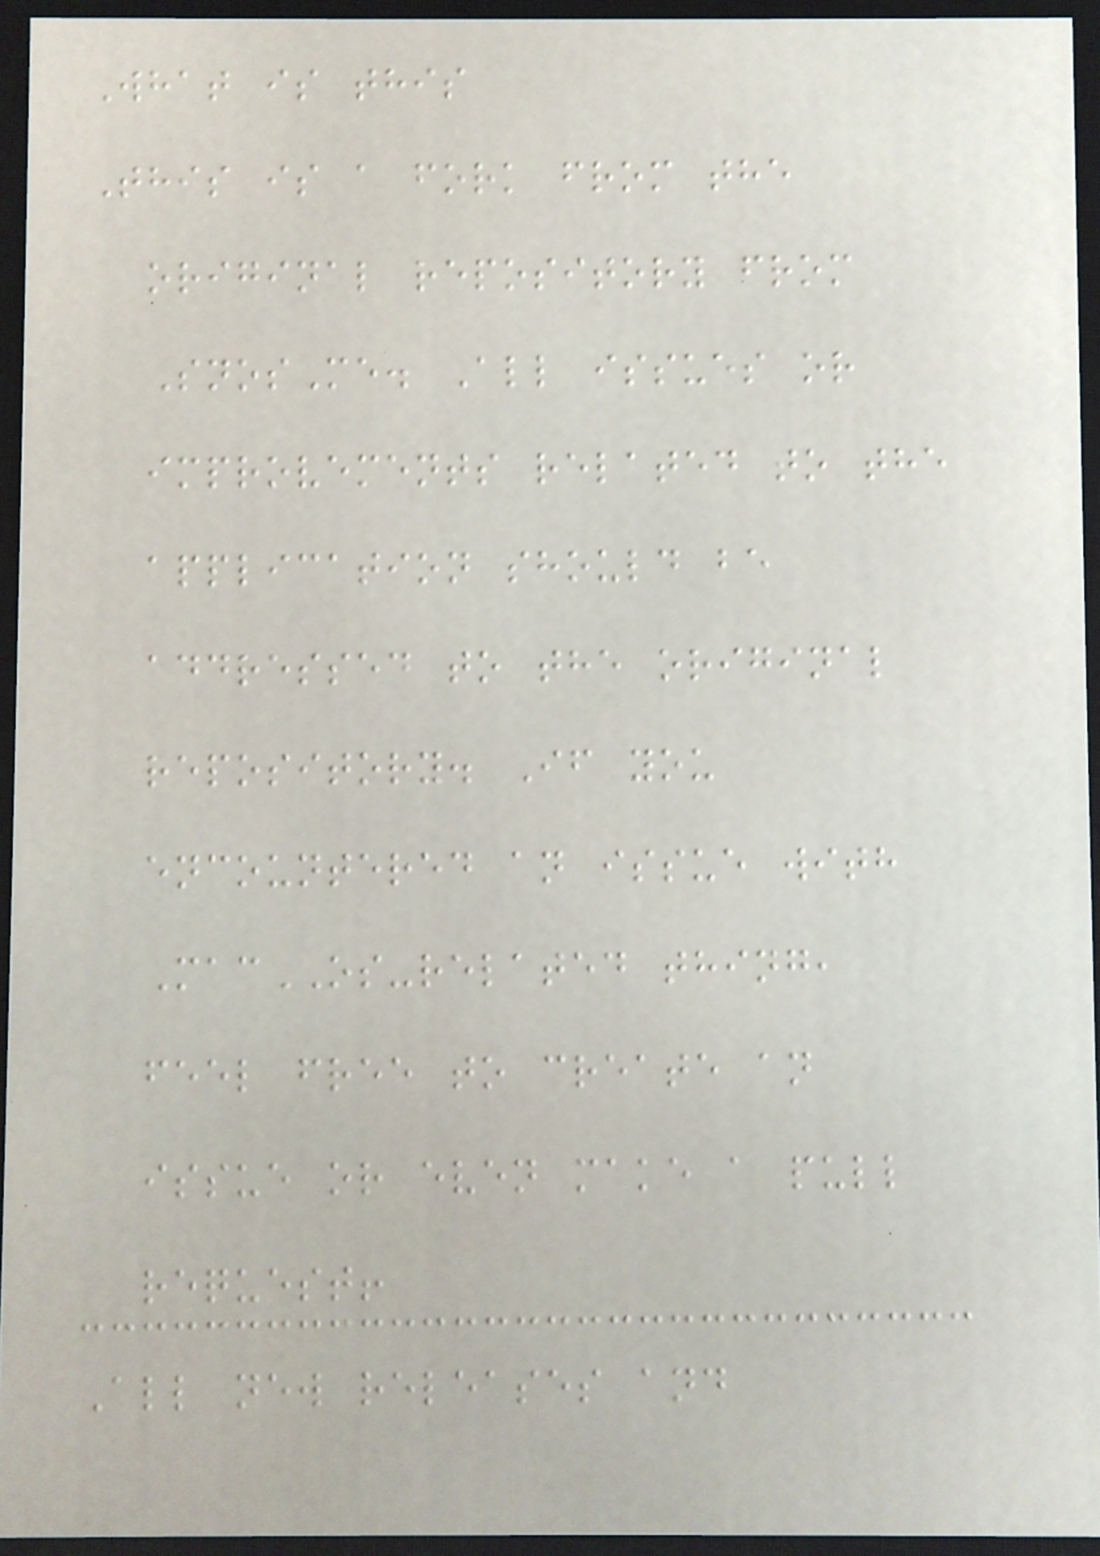What is this
This is a fork from the
original repository from
SnosMe. All issues or
improvements related to the
application should be
addressed to the original
repository. If you
encountered an issue with
MacOS-related thing,
feel free to create an
issue or even make a pull
request!
All new releases and
